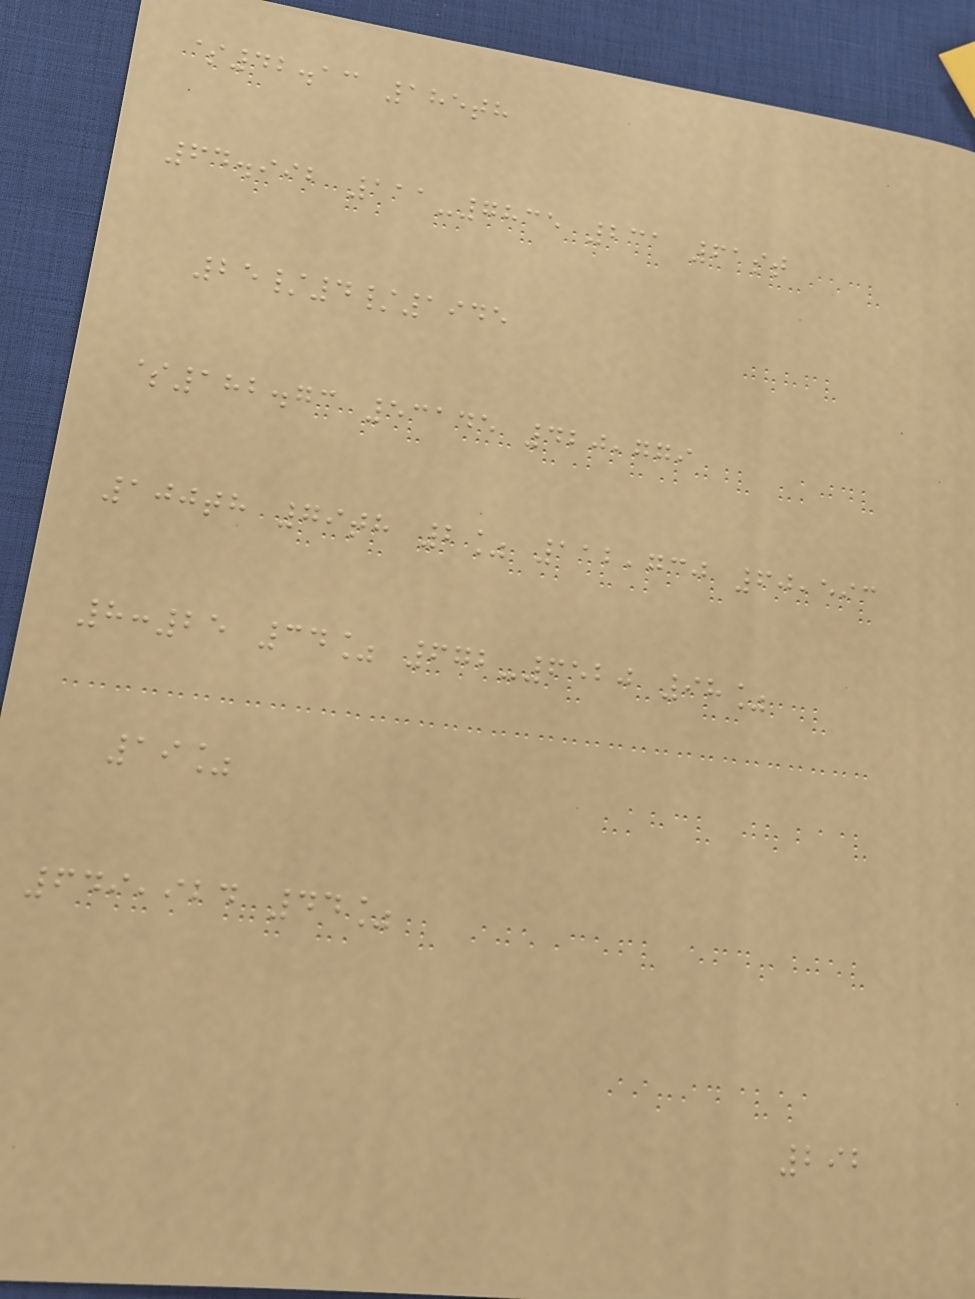$42.13 185th
64.992 111-7835 231 61st
25/4/1945
$182.73 53145 420,779
100th 79th 2% 112,730 60,593
8:25 34% 672-6520 98%
19%
649,924 44%
292
